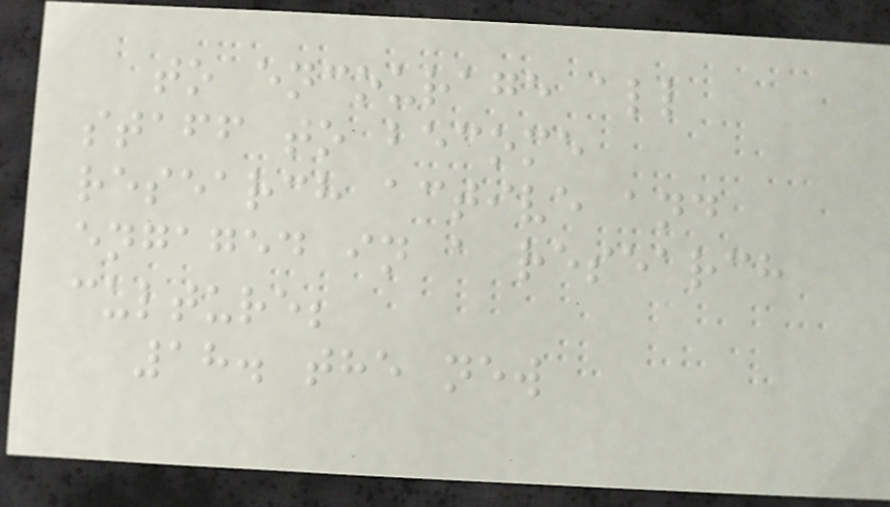to encourage all
staff to become
research active and
engaged in a research
culture;
18. the new
